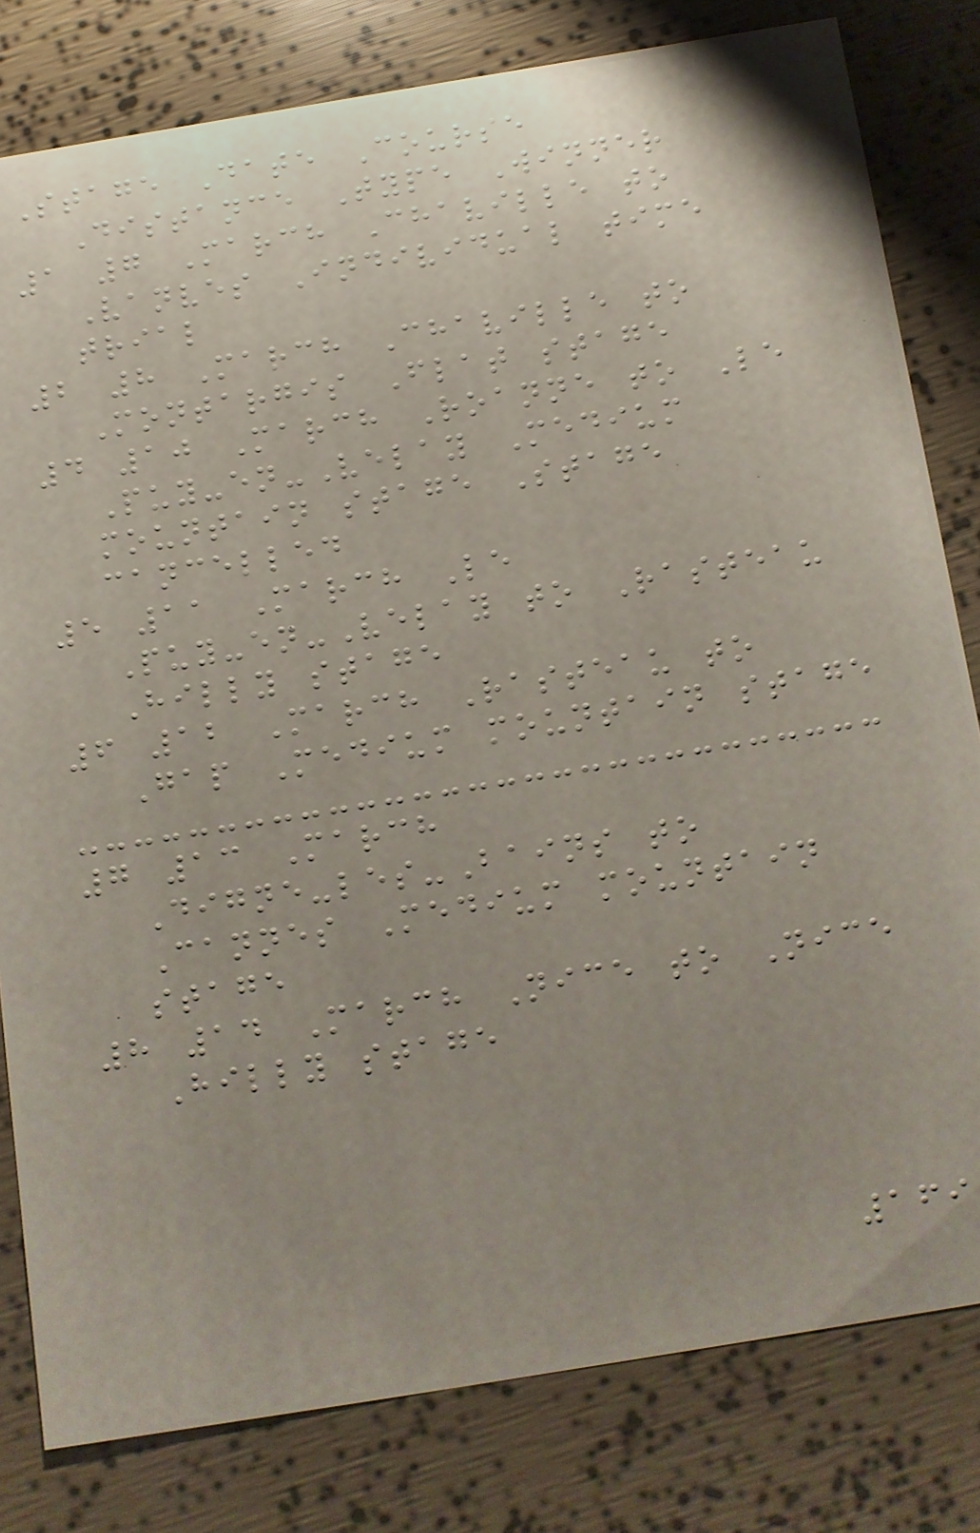Stage Date Course
Distance Type Winner
1 7 March Chaville to
Vanves Individual time
trial
2 8 March Chaville to
Montargis Flat stage
4 10 March Roanne to Le
Puy-en-Velay Medium
mountain stage Stage
cancelled
5 11 March Le
Puy-en-Velay to Rasteau
Hilly stage
6 12 March Rasteau to
Gap Medium mountain stage
7 13 March
Digne-les-Bains to
Cannes Medium mountain
stage
8 14 March Nice to Nice
Hilly stage
169
